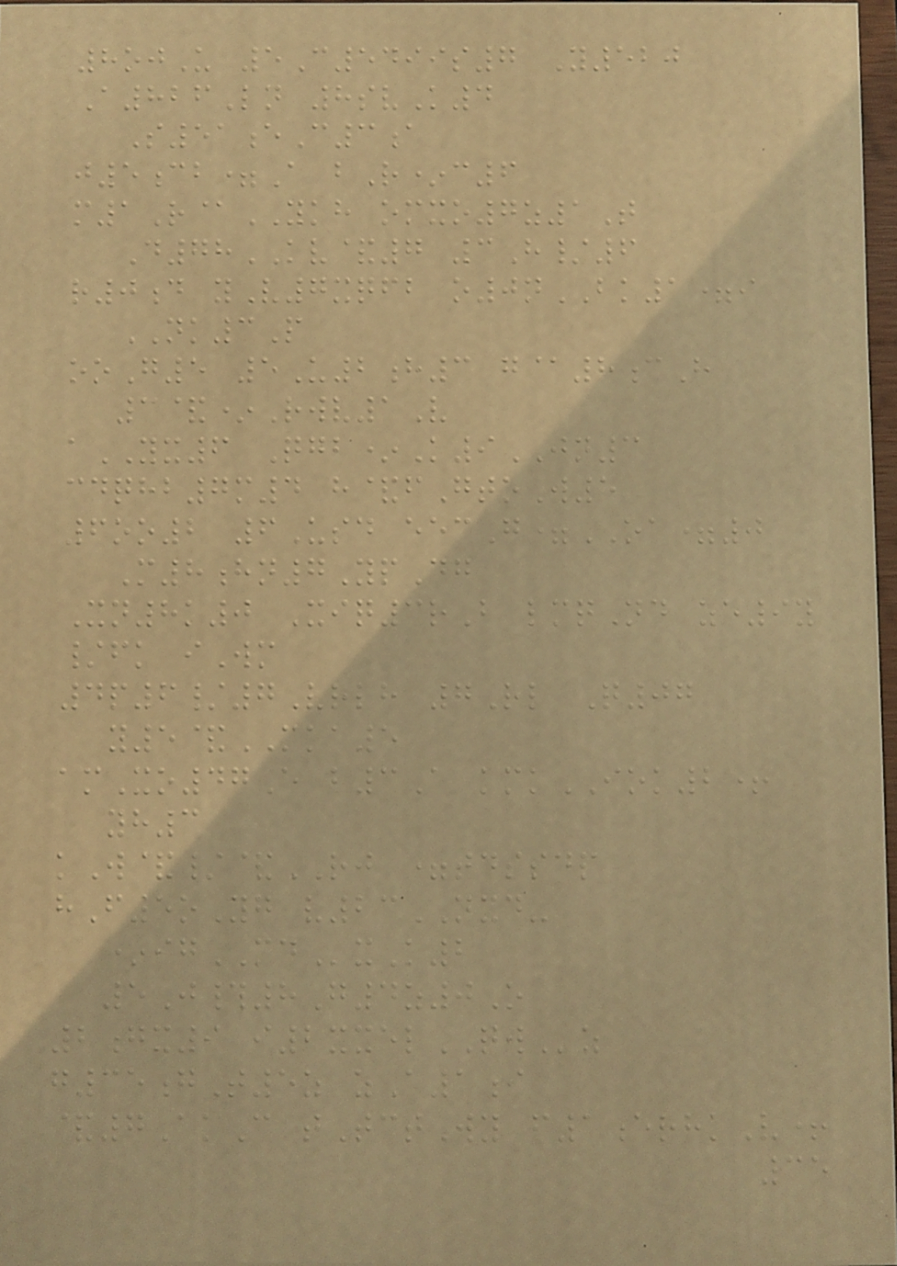8ojU 5C5499s7 Y520
A826Ln 8svK4
S51eC3a
j5cb=A bR*c6
m1R@YKH omxo7z1T
D78KV&7 3H/6
r0d yV7xqfb o0nBK1=i
NK3P
ooG5 5U2h3 g@8cH
3&*Rwv1V
aYX6 Qgb*K9JN3
cdqhb7m4 h&fGtoW5
6oo2 6Usd eecG=OA=0
M8hn7YpDg
Xn8k0 Xiq3rB lmqNd ze9y
/fk iWm
4p6/7Vrlh 7Rl Q07
y5&MKA5
amXo47E b3A kmkIOK2+
yh3
kW&/&RJ =tdssdp
hF5oYg v23NXD-
*igMDxK2
5J#8G4z0O
2gx9 i2xxelQWz
g35gT5z zA1i
&7AkC tTctWy f1erhkV+
35
